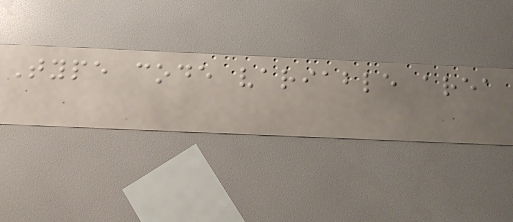Type code variable area
